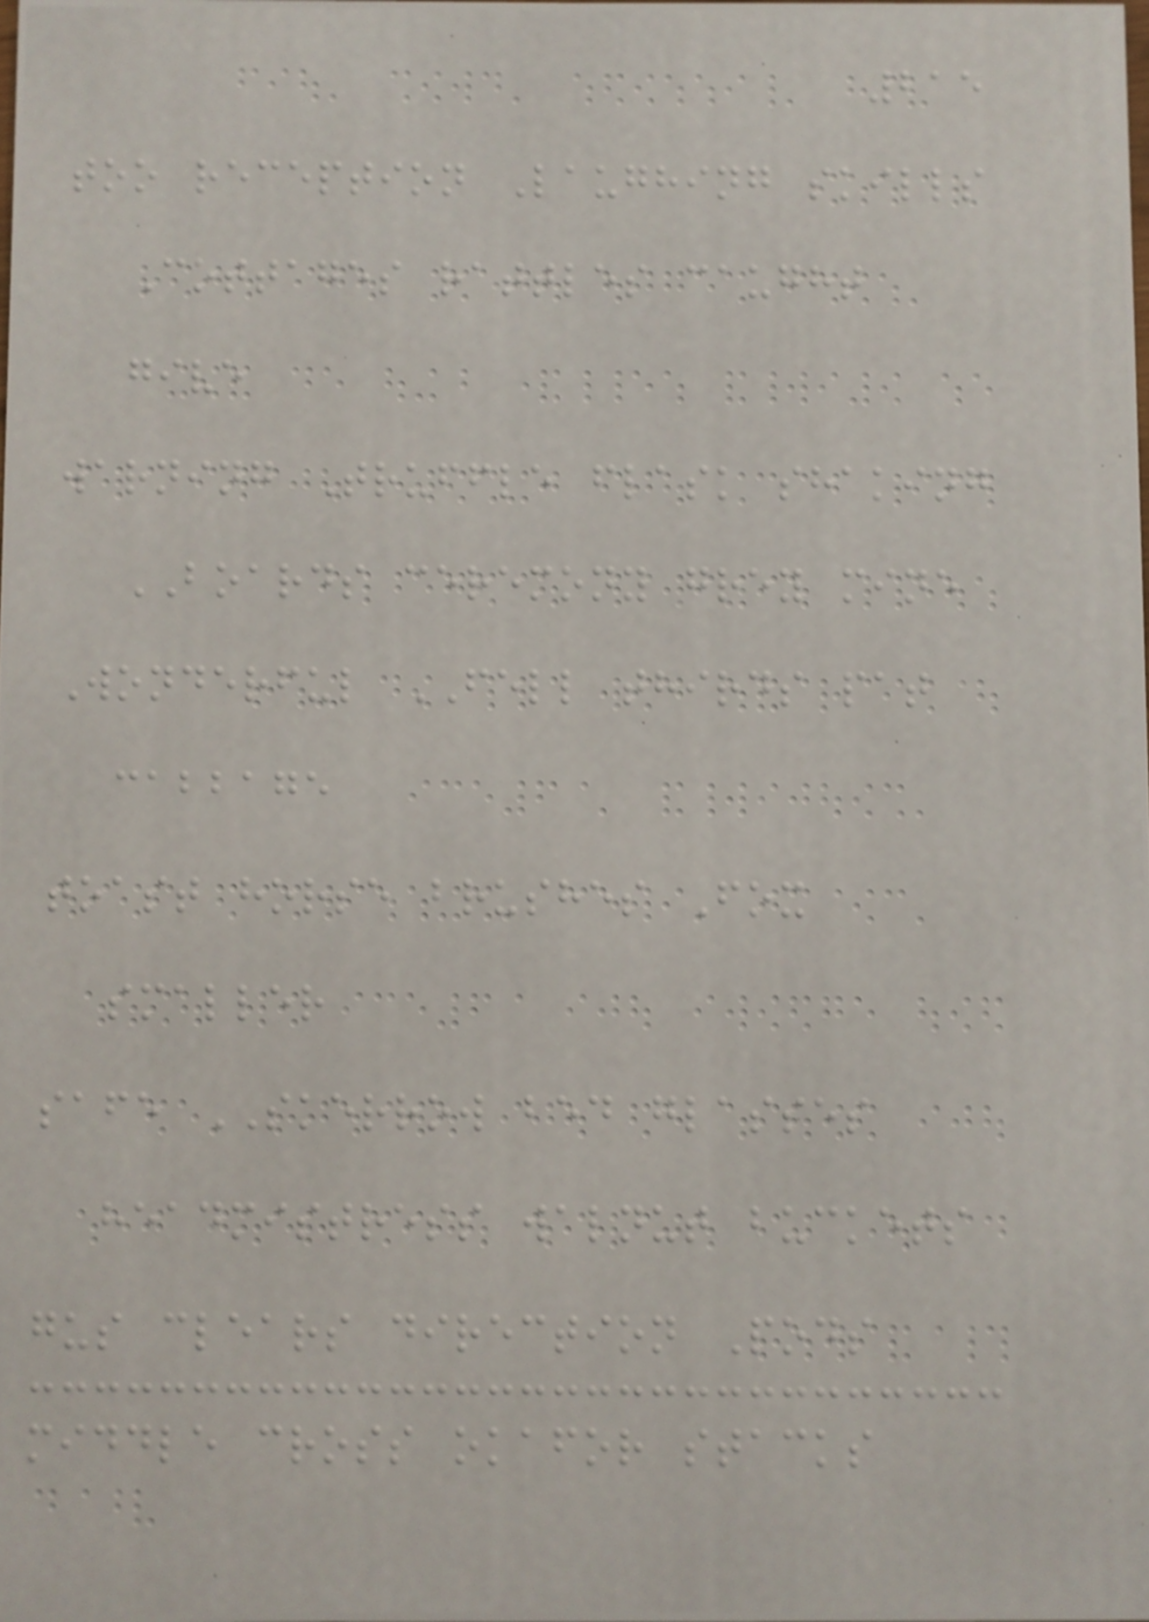215
too reception Laughing skills
Cottages rattles caught
give
warning Truffle flask shaking
BOARDS ceremony grey mine
Wonderful FELL thirds pat
cabbage
toast horse brushes Fox
smaller
safe SKERROW bed glasses
headmistress walnut buckets
gus clears direction Pods
middle cross okafor stacks
